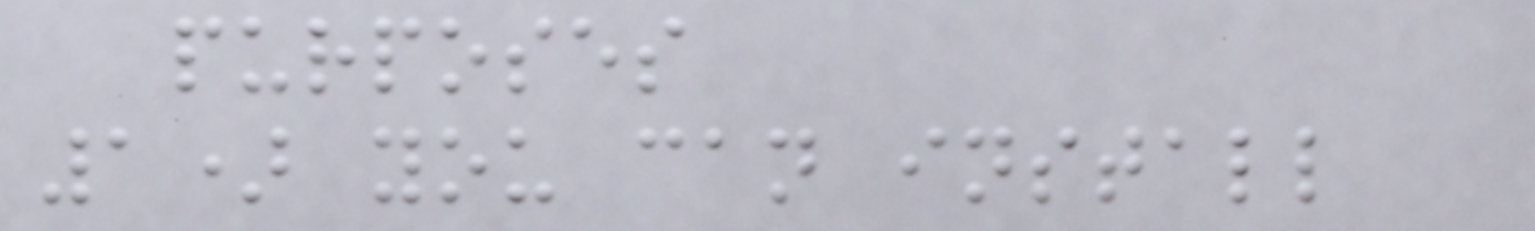purposes
1) you can install
